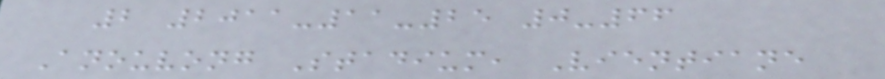2 2011-11-25 0-66
Anouvong Stadium, Vientiane
